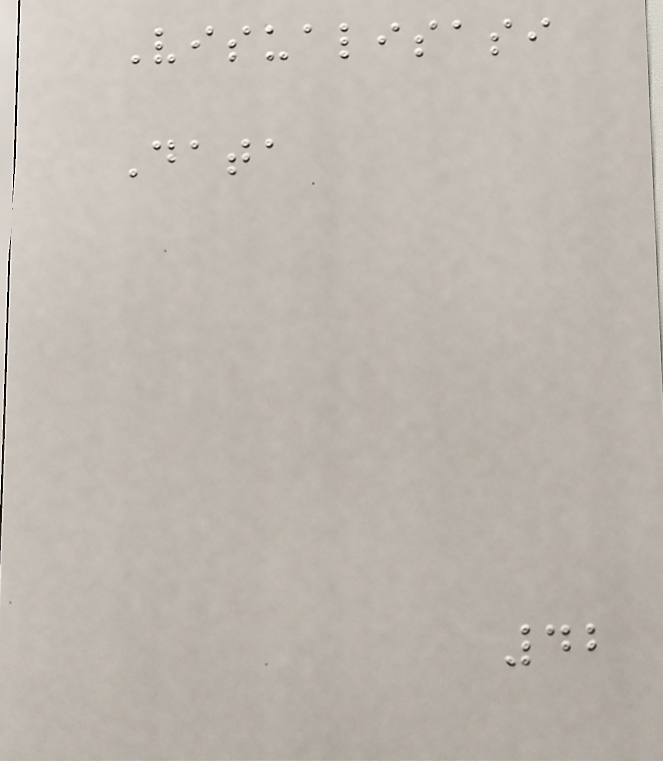Visualisasi
Data
42
